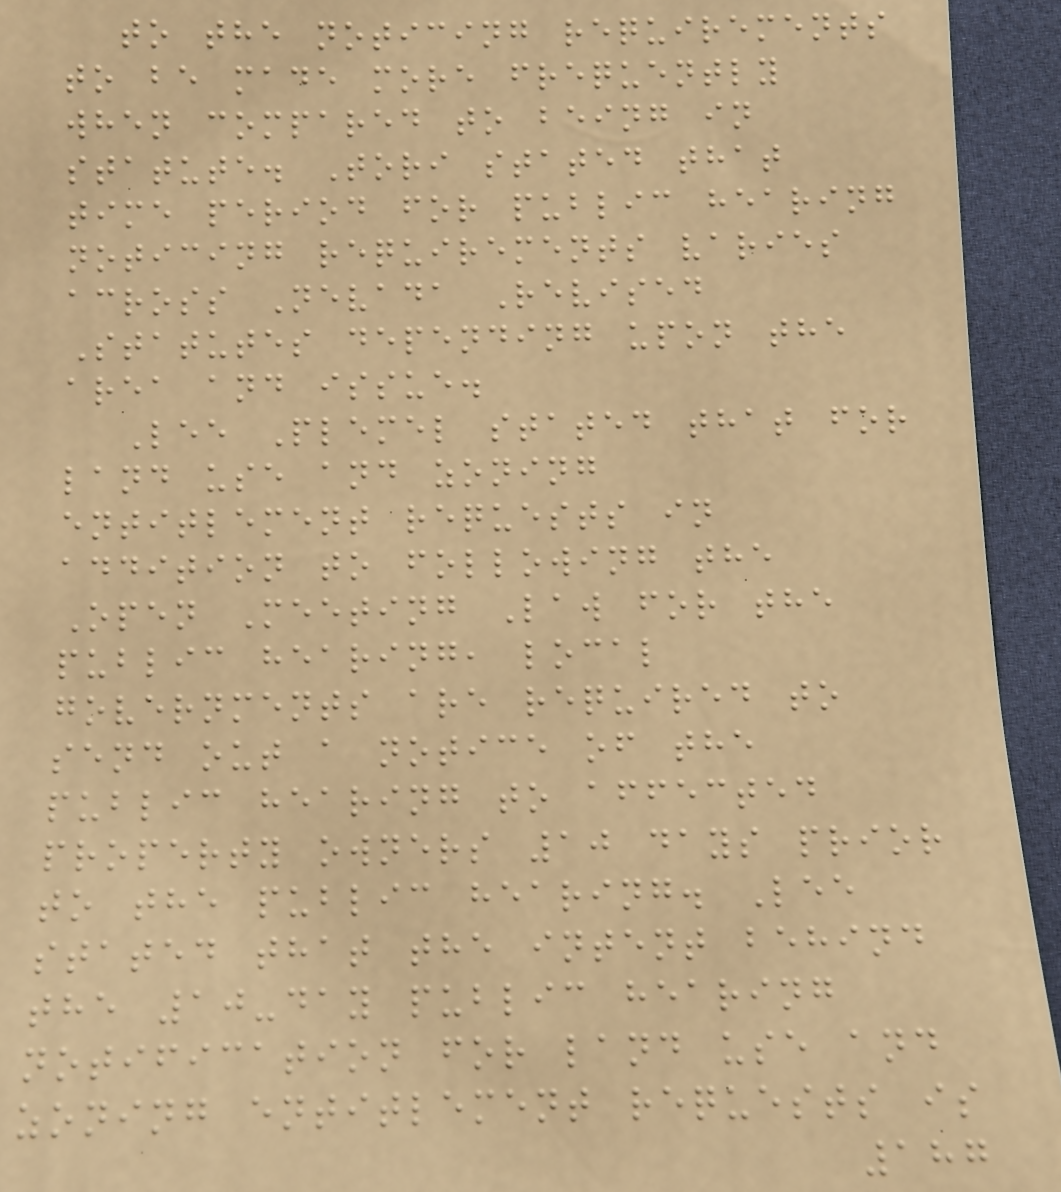to the noticing requirements
to be made more frequently
when compared to being in
statute. Tori stated that
time period for public hearing
noticing requirements varies
across Nevada Revised
Statutes depending upon the
area and issue.
Lee Plemel stated that for
land use and zoning
entitlement requests in
addition to following the
Open Meeting Law for the
public hearing, local
governments are required to
send out a notice of the
public hearing to affected
property owners 10 days prior
to the public hearing. Lee
stated that the intent behind
the 10-day public hearing
notification for land use and
zoning entitlement requests is
187
